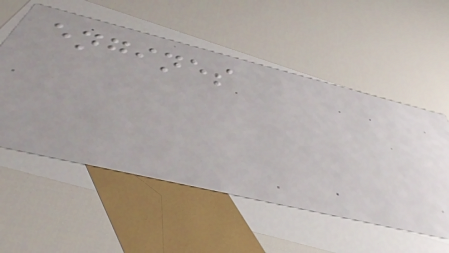engines
